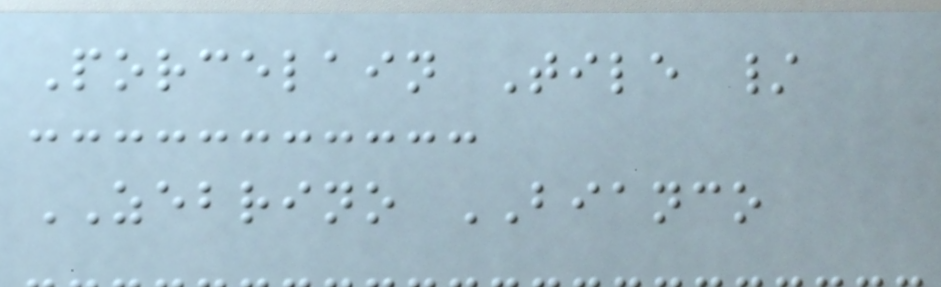Porcelain Tile /
ZEBRINO BIANCO
